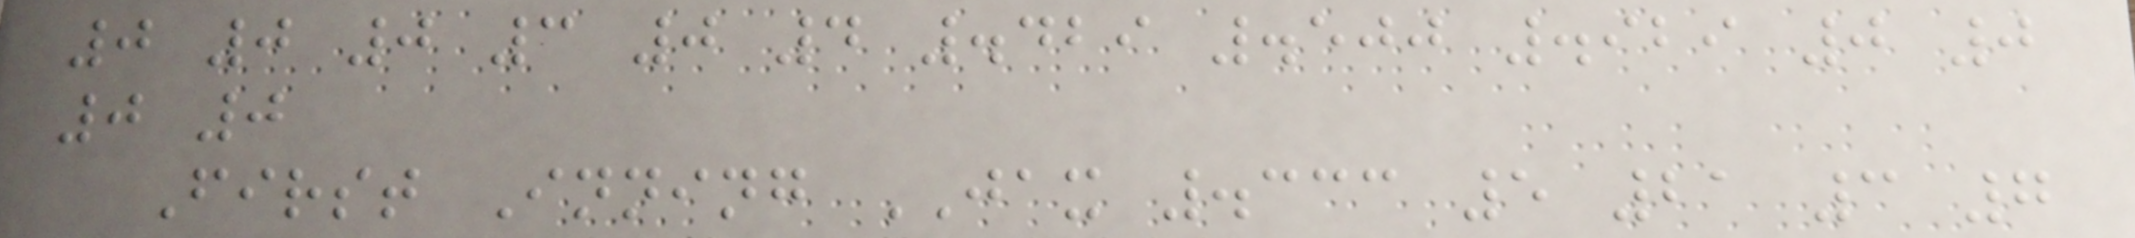0 0 0 3 0 4 .429 .500 .929 0 0
0 0
First Inning JAX .333 5 21 3 7
